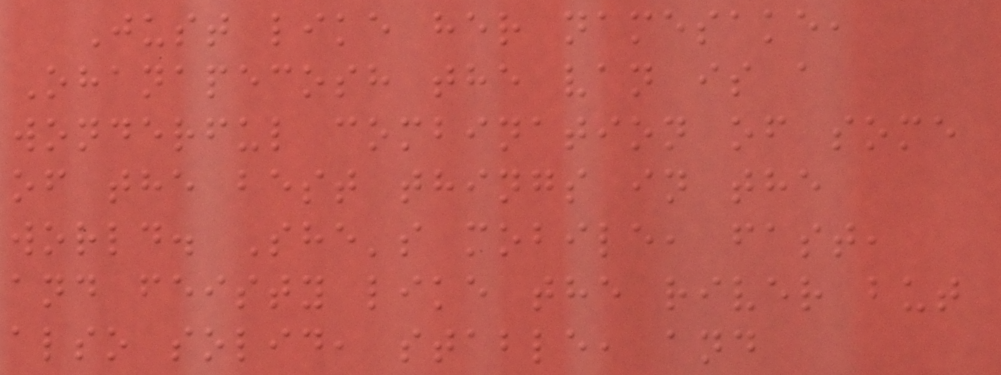Just like her namesake,
Ohanapecosh the van is a
wonderful combination of some
of the best things in the
world. She's mobile, fast,
and feisty like the river but
also solid, stable, and
